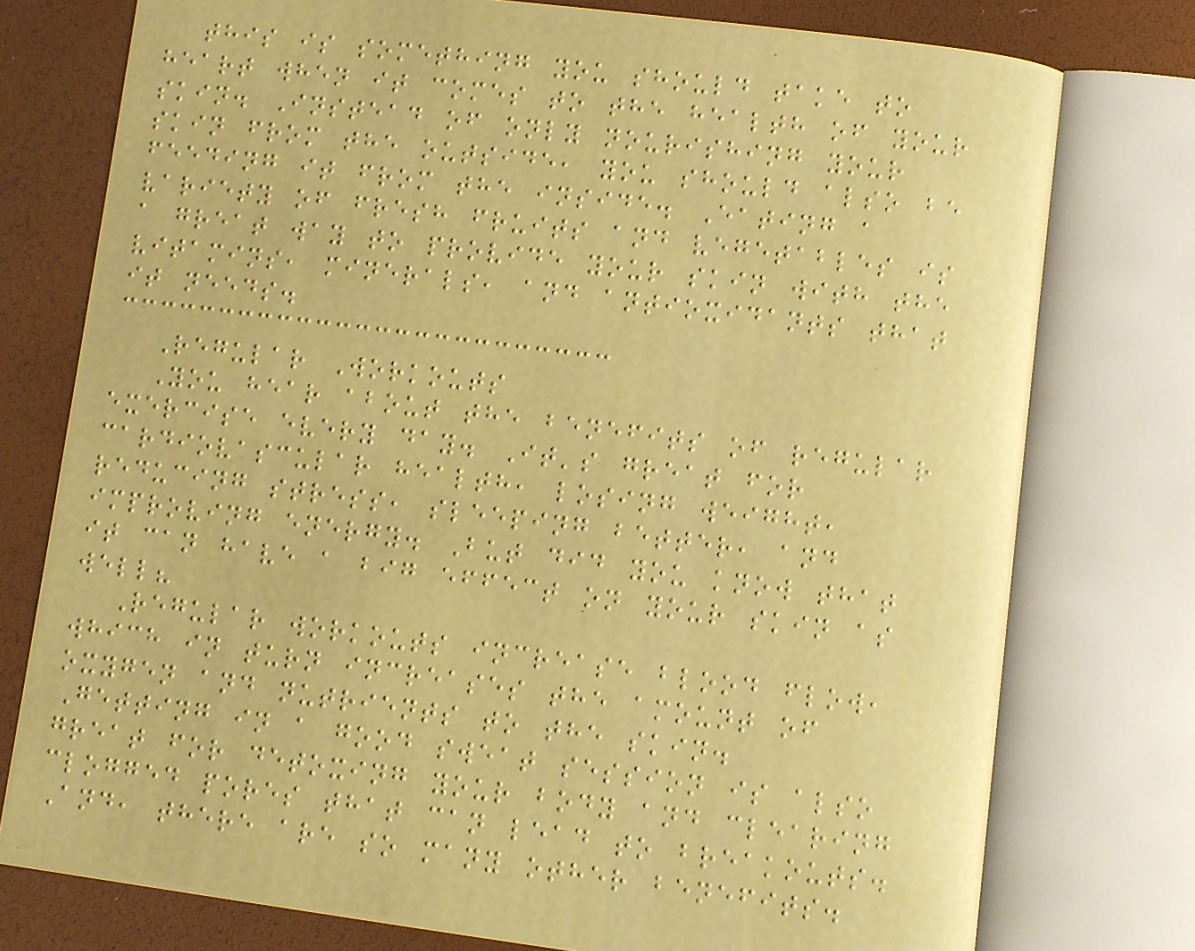this is something you should take to
heart when it comes to the health of your
skin. Instead of only nourishing your
skin from the outside, you should also be
feeding it from the inside. Eating a
variety of fresh fruits and vegetables is
a great way to provide your skin with the
vitamins, minerals, and antioxidants that
it needs.
Regular Workouts
You hear about the benefits of regular
exercise every day. It's great for
cardiovascular health, losing weight,
reducing stress, sleeping better, and
improving energy. But did you know that
it can have a big effect on your skin as
well?
Regular workouts increase blood flow,
which in turn increases the amount of
oxygen and nutrients to the skin.
Getting in a good sweat session is also
great for detoxing your body and clearing
clogged pores that can lead to breakouts.
And, there are so many other benefits.
